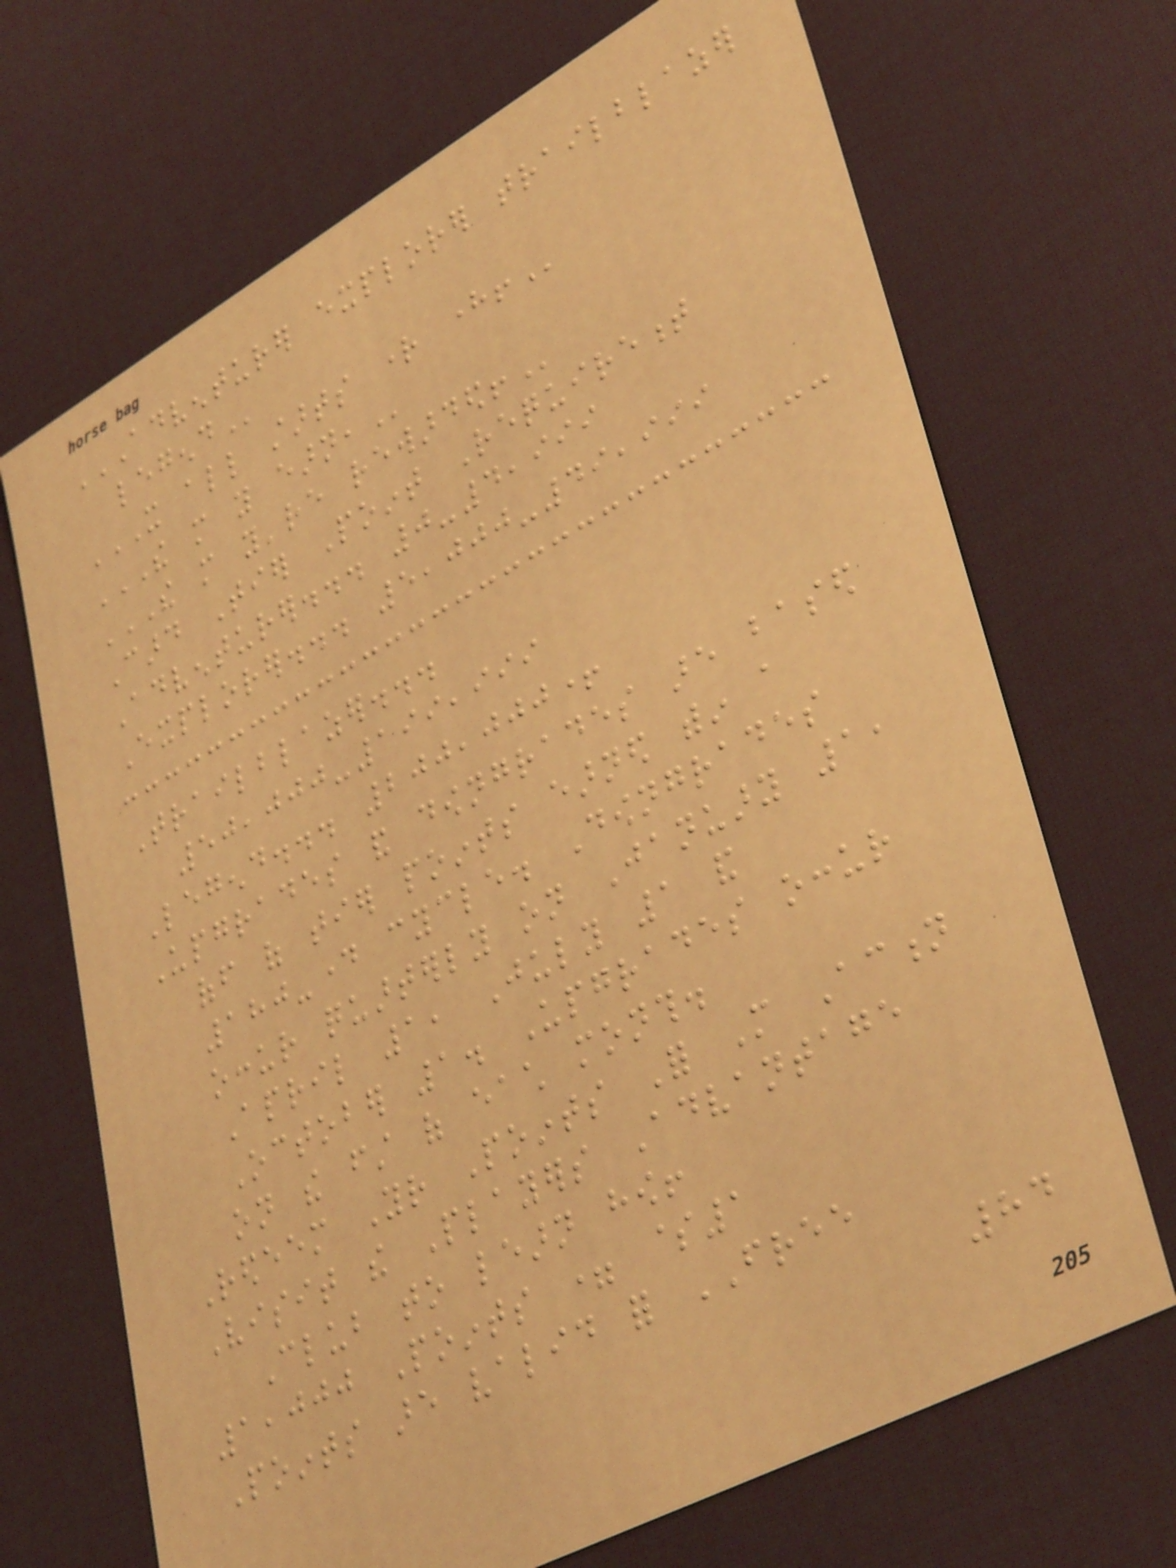ADVENTURER EXPLORER TRAILBLAZER
LEGEND
IT ALL STARTS RIGHT HERE!
THE MORE YOU EARN,
THE MORE YOU'RE REWARDED!
Card Tier Point Requirement
Adventurer... 0-4,999
Explorer... 5,000-49,999
Trailblazer...
50,000-199,999
Legend... 200,000+
Upgrades and downgrades are based
off of tier points earned within a
180-day cycle. Downgrades
occur quarterly on January 1,
April 1, July 1 and
October 1. Upgrades occur
on the first of each month.
Redeem Your Points For More Action
Visit the Players Advantage
Club to learn how!
1,000 Points = $1
Points are valid for FREE
84
